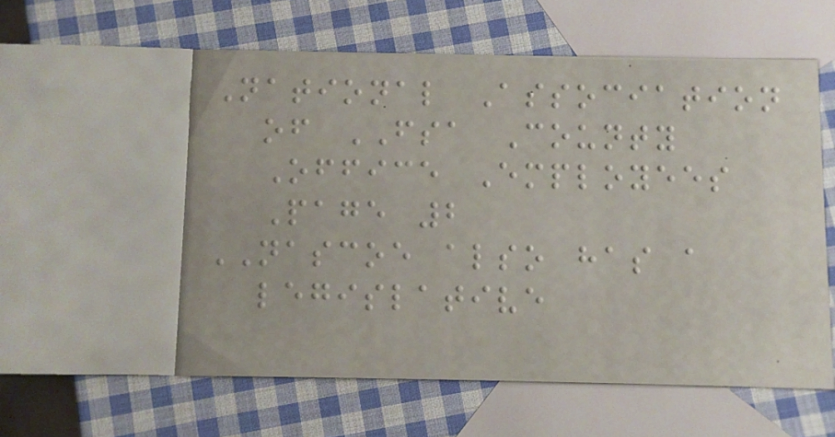National Association
of FSA County
Office Employees
Page 2
NASCOE also has a
legislative
